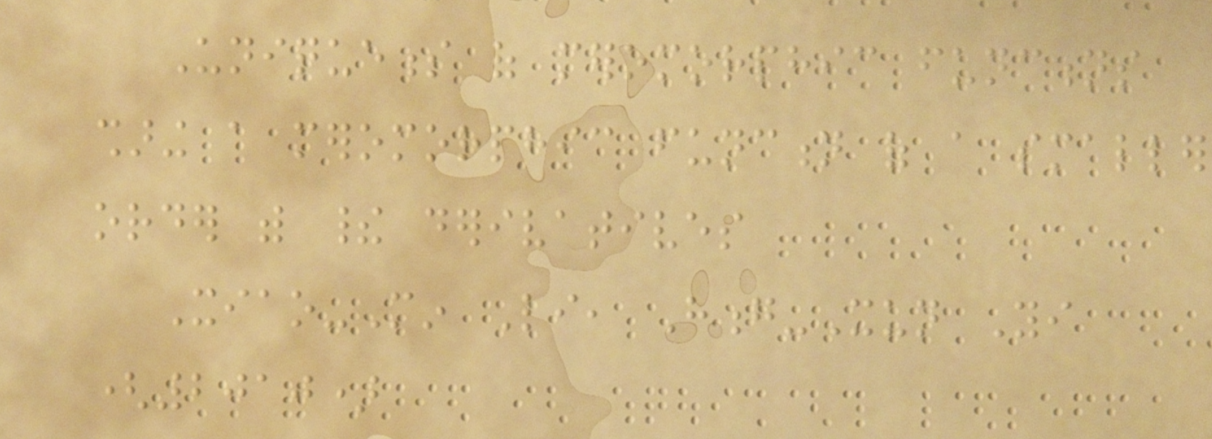Uniqueness of meromorphic functions
sharing a meromorphic function of a smaller
order with their derivatives
Xiao-Min Li, Hong-Xun Yi
(2010)
